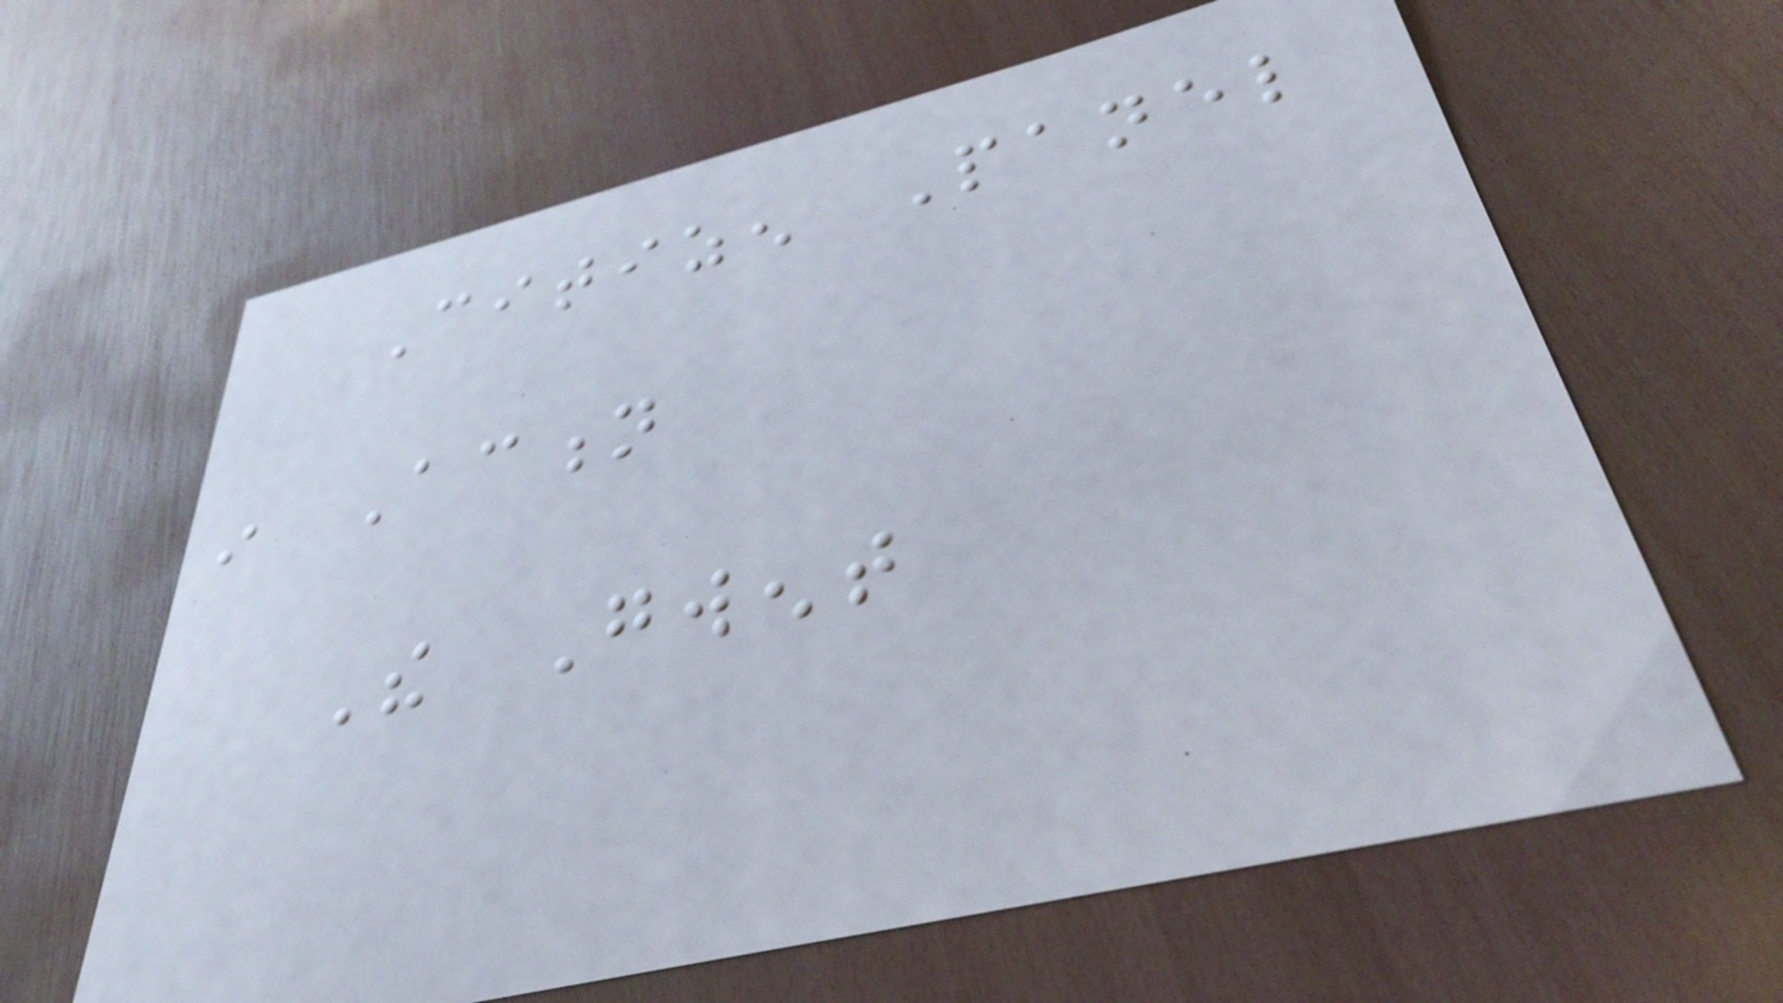Citizen Panel
in Action
The Gwent
